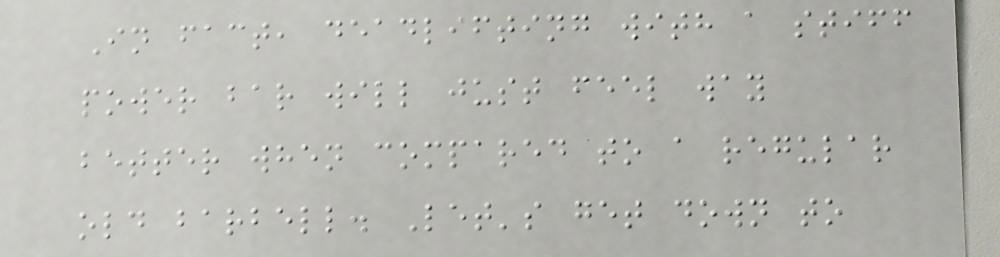In fact, deadlifting with a stiff
power bar will just feel way
better when compared to a regular
old barbell. Let's get down to
